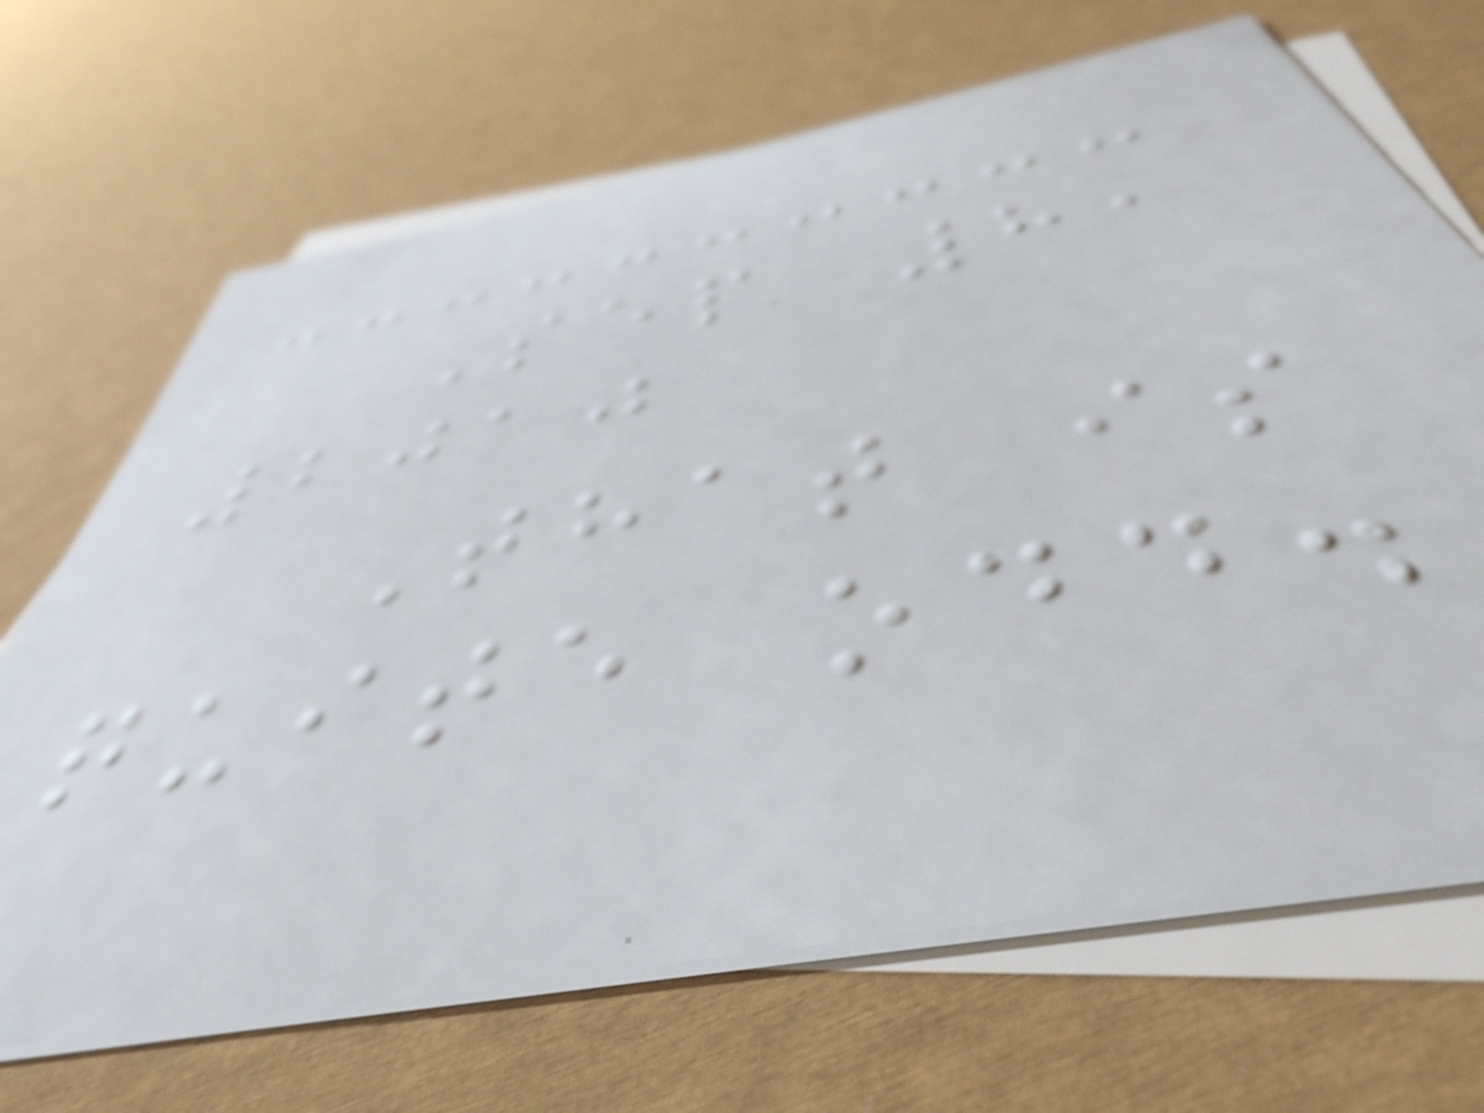Sep 8,
2010
That is
quite odd.
